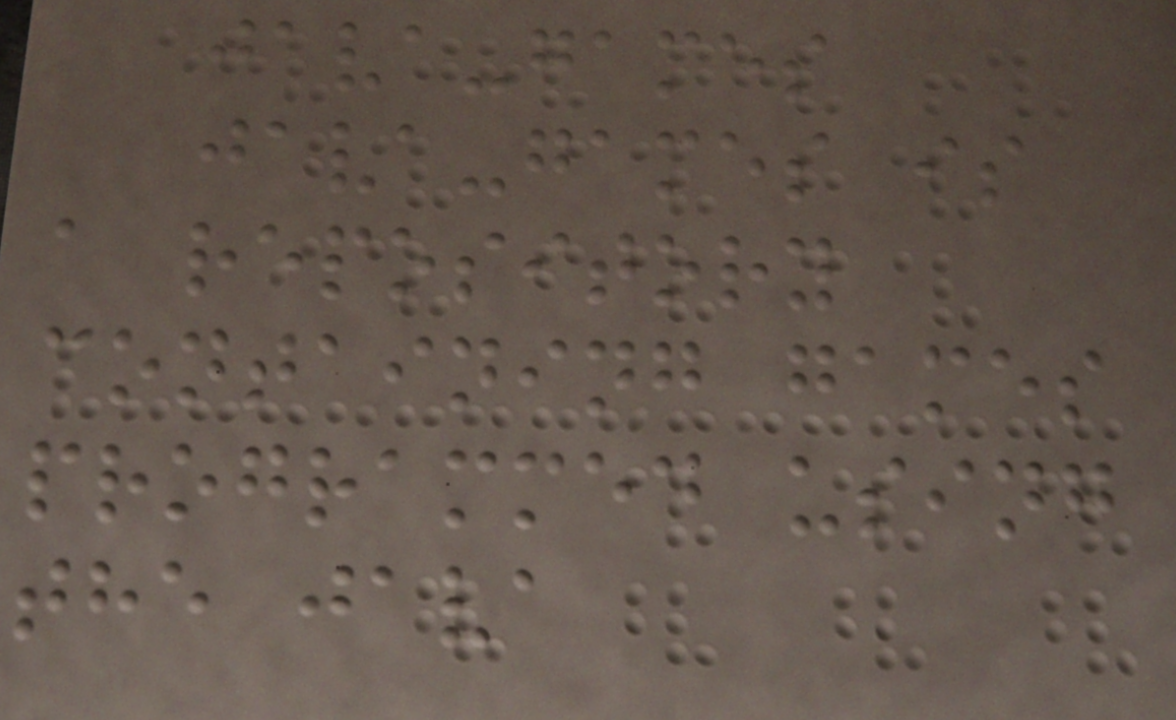java-games
java-games is
a repository
containing games
programmed using
the java
